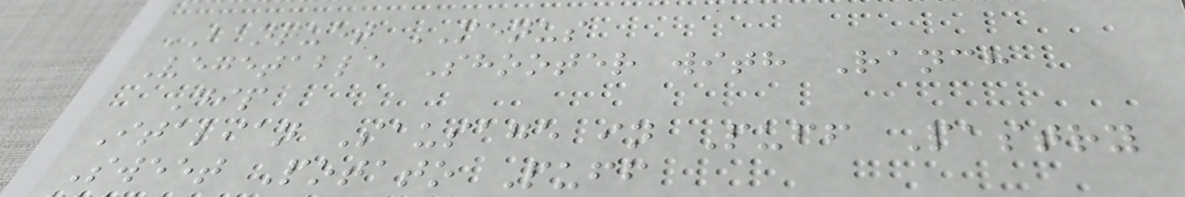BANQUET MENUS
Vegetable Shooter with Ranch
Dip
Italian Sausage in Puff Pastry
Sweet Potato Puff
